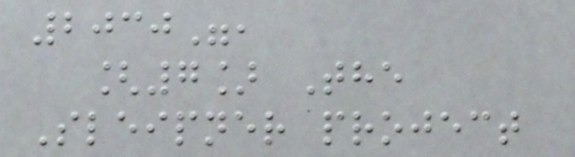2030",
[7] The
Sleipner project
